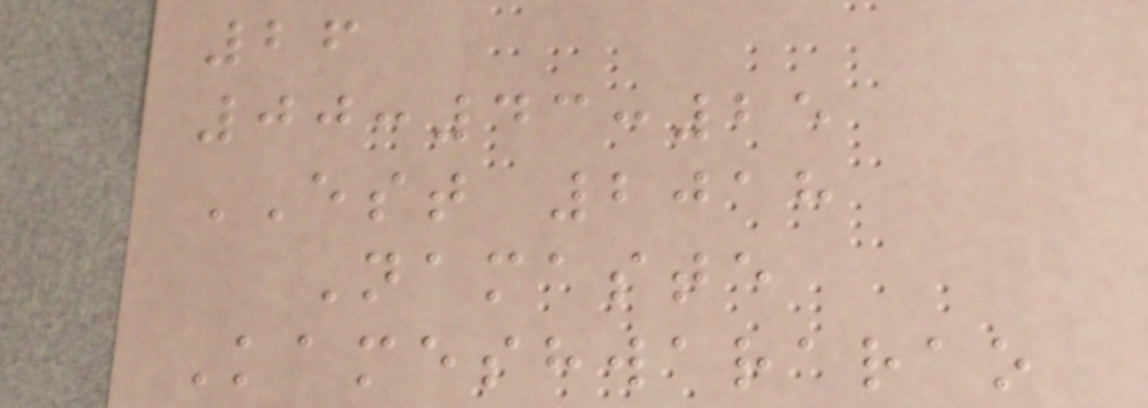26
00:43:25
EST 2018
Namaste
Kameshwararao
